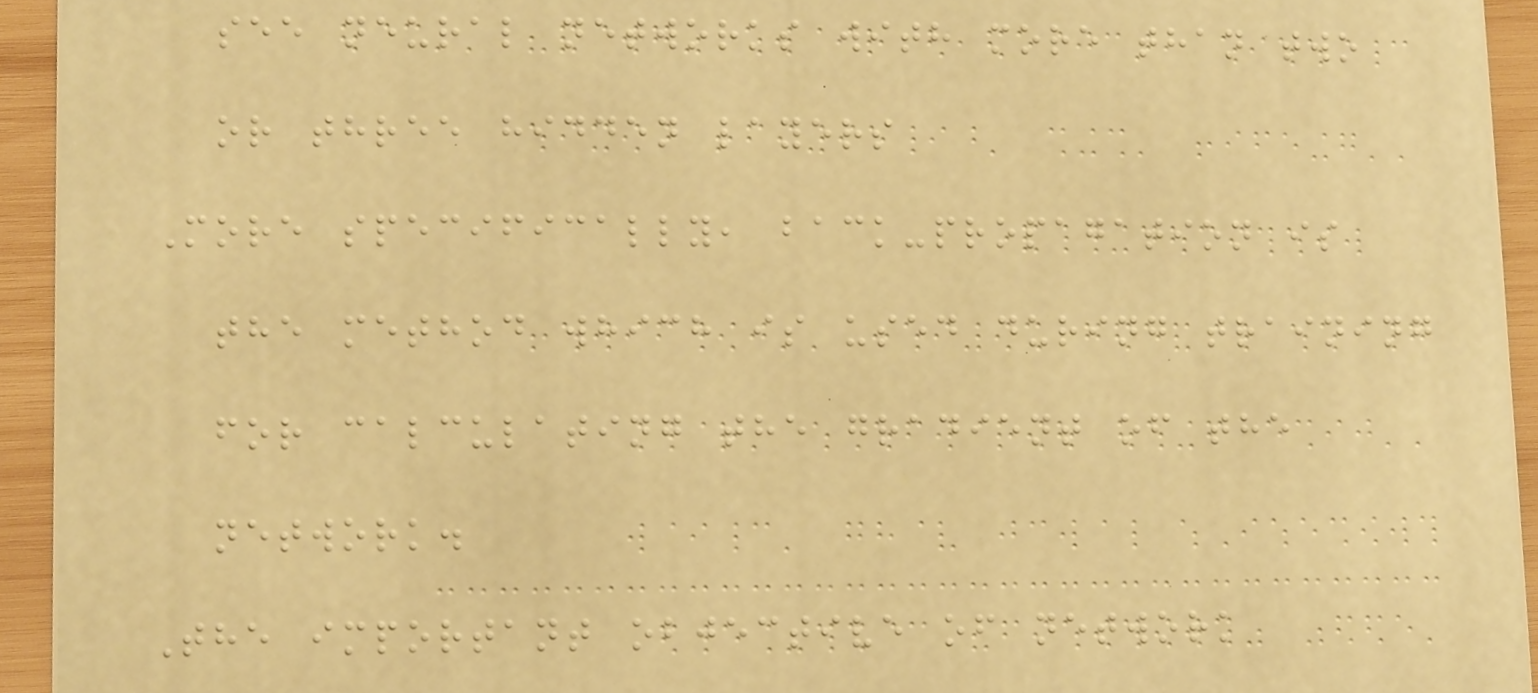see neural networks with more than two
or three hidden layers
More specifically, back-propagation is
the method which is used during training
for calculating the gradient of the
network.
The important objective of network
